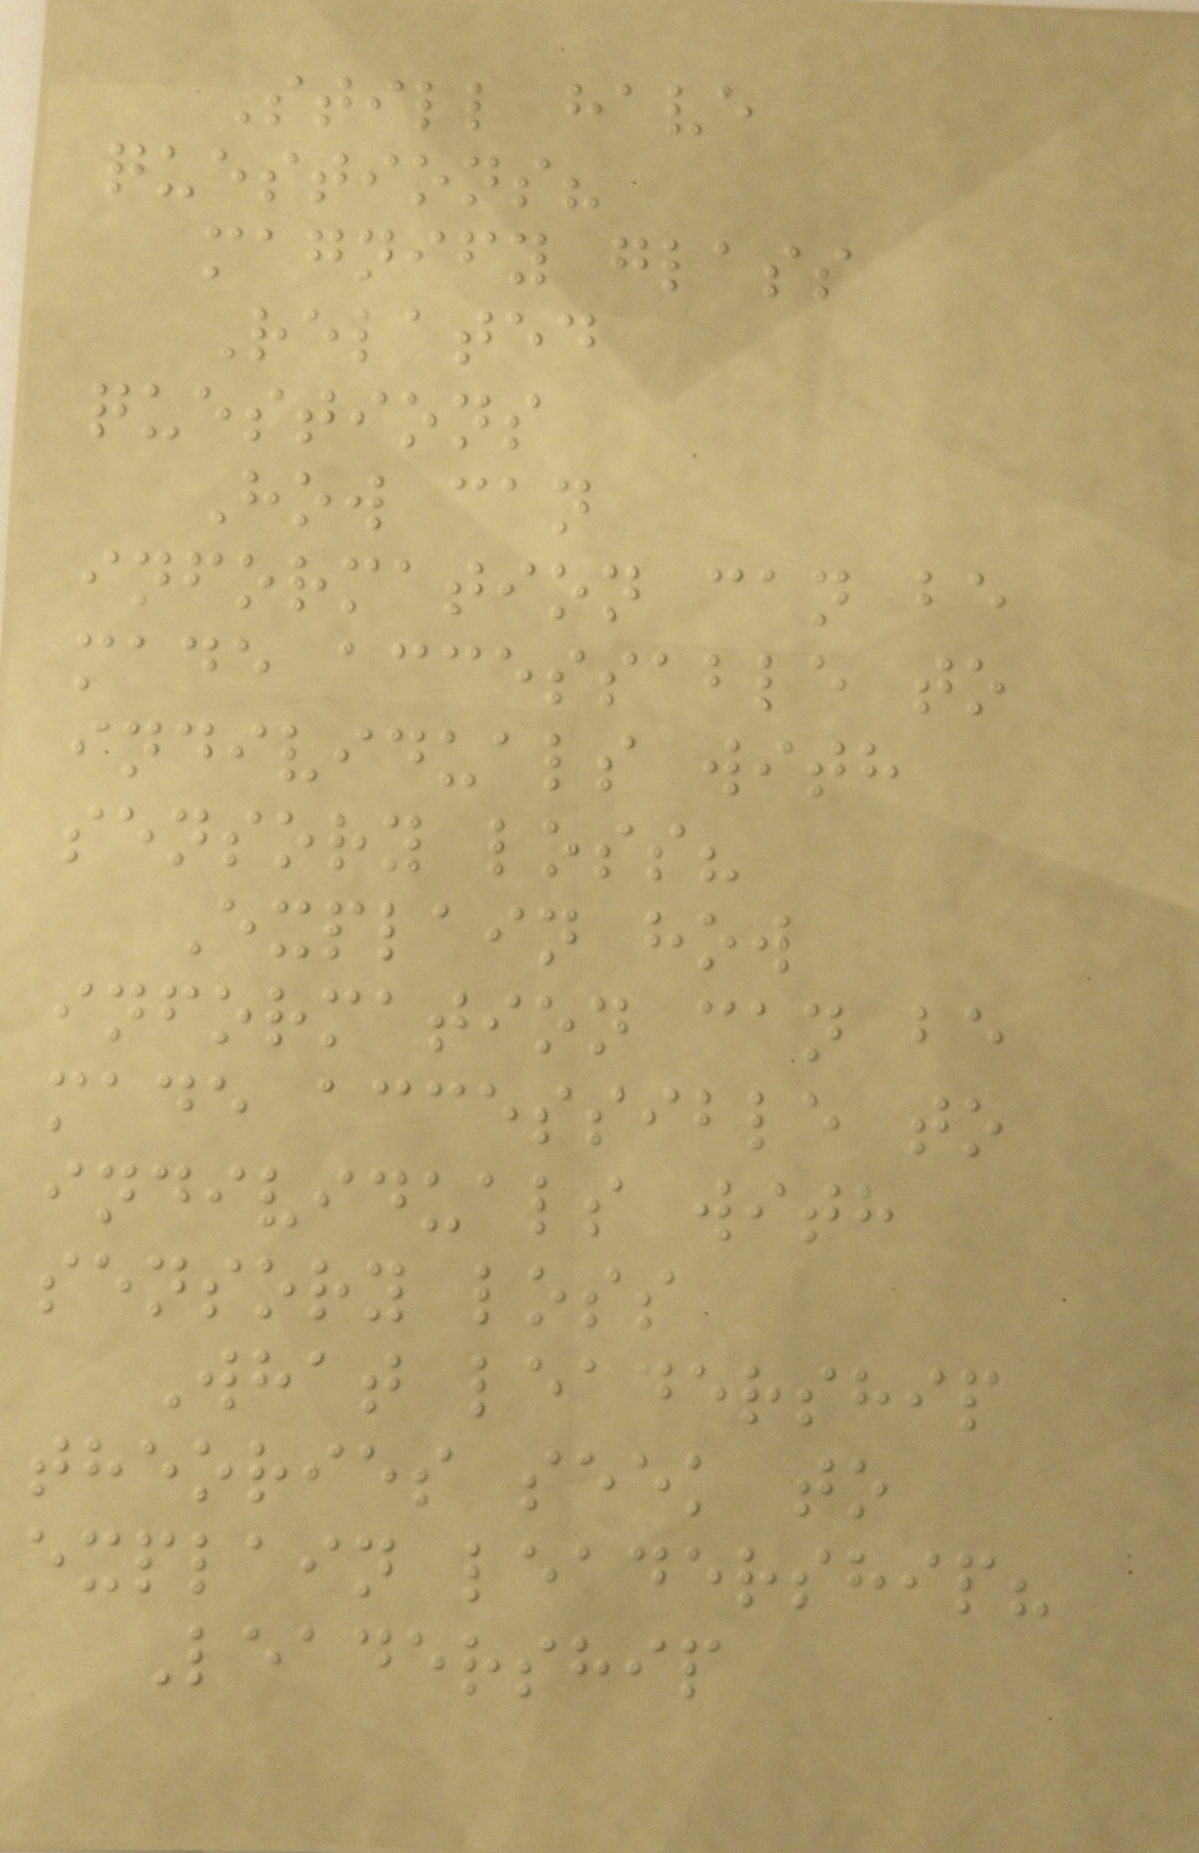Still have
questions?
magnify glass
Related
questions
How can
information can be
made accessable to
individuals with
sensory loss?
Explain how
information can be
made accessible to
individuals with
sensory loss
What leadership
theories seek to
explain leadership?
Leadership
